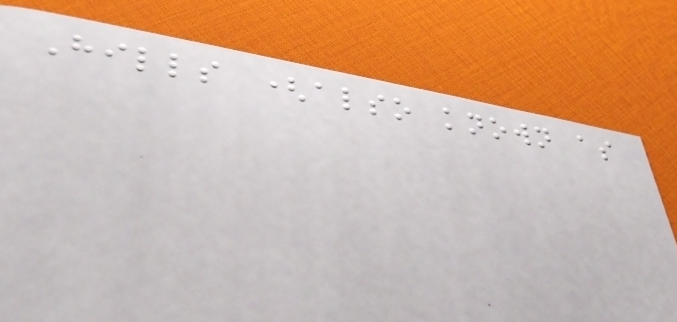Hills (also known as
